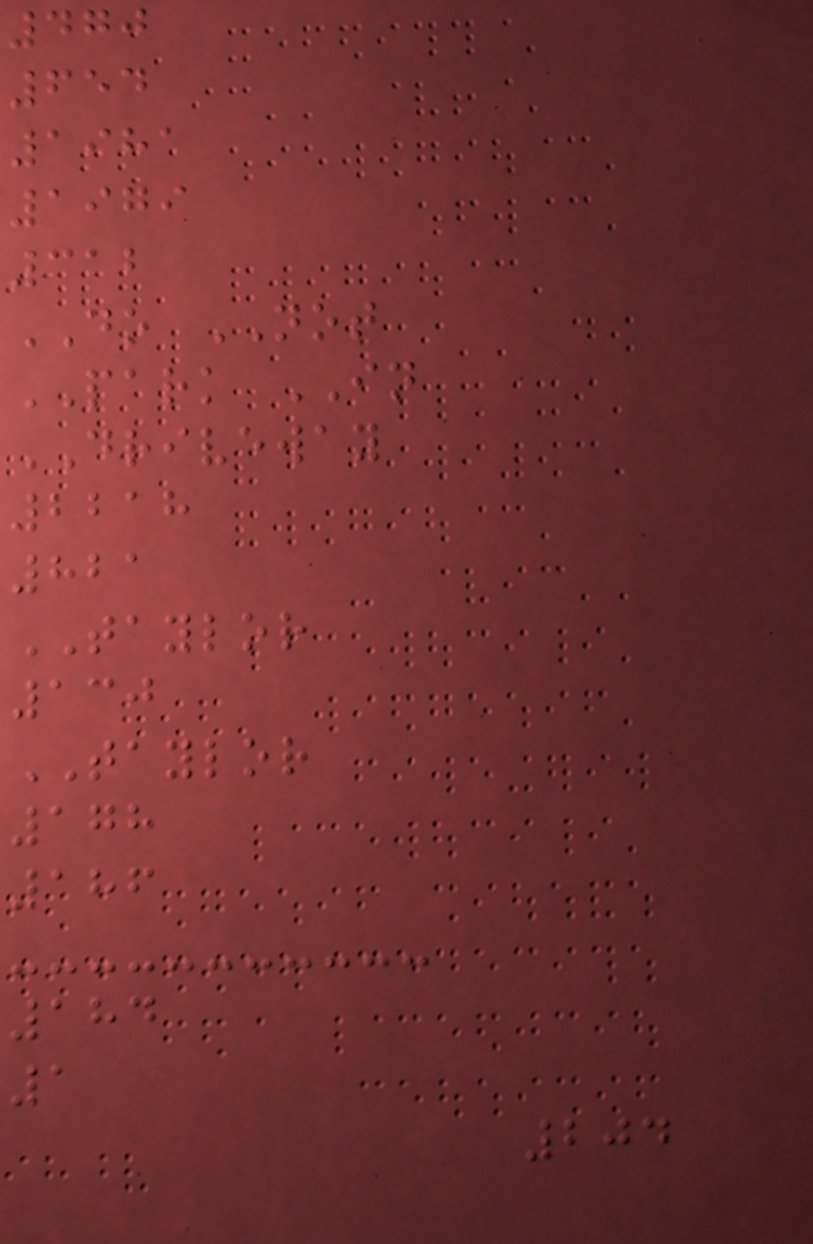470
654
1981
1979
312
DO NOT
PARK IN
DRIVEWAY
2218
821
TAYLOR
130
TAYLOR
178
186
184
1
204
